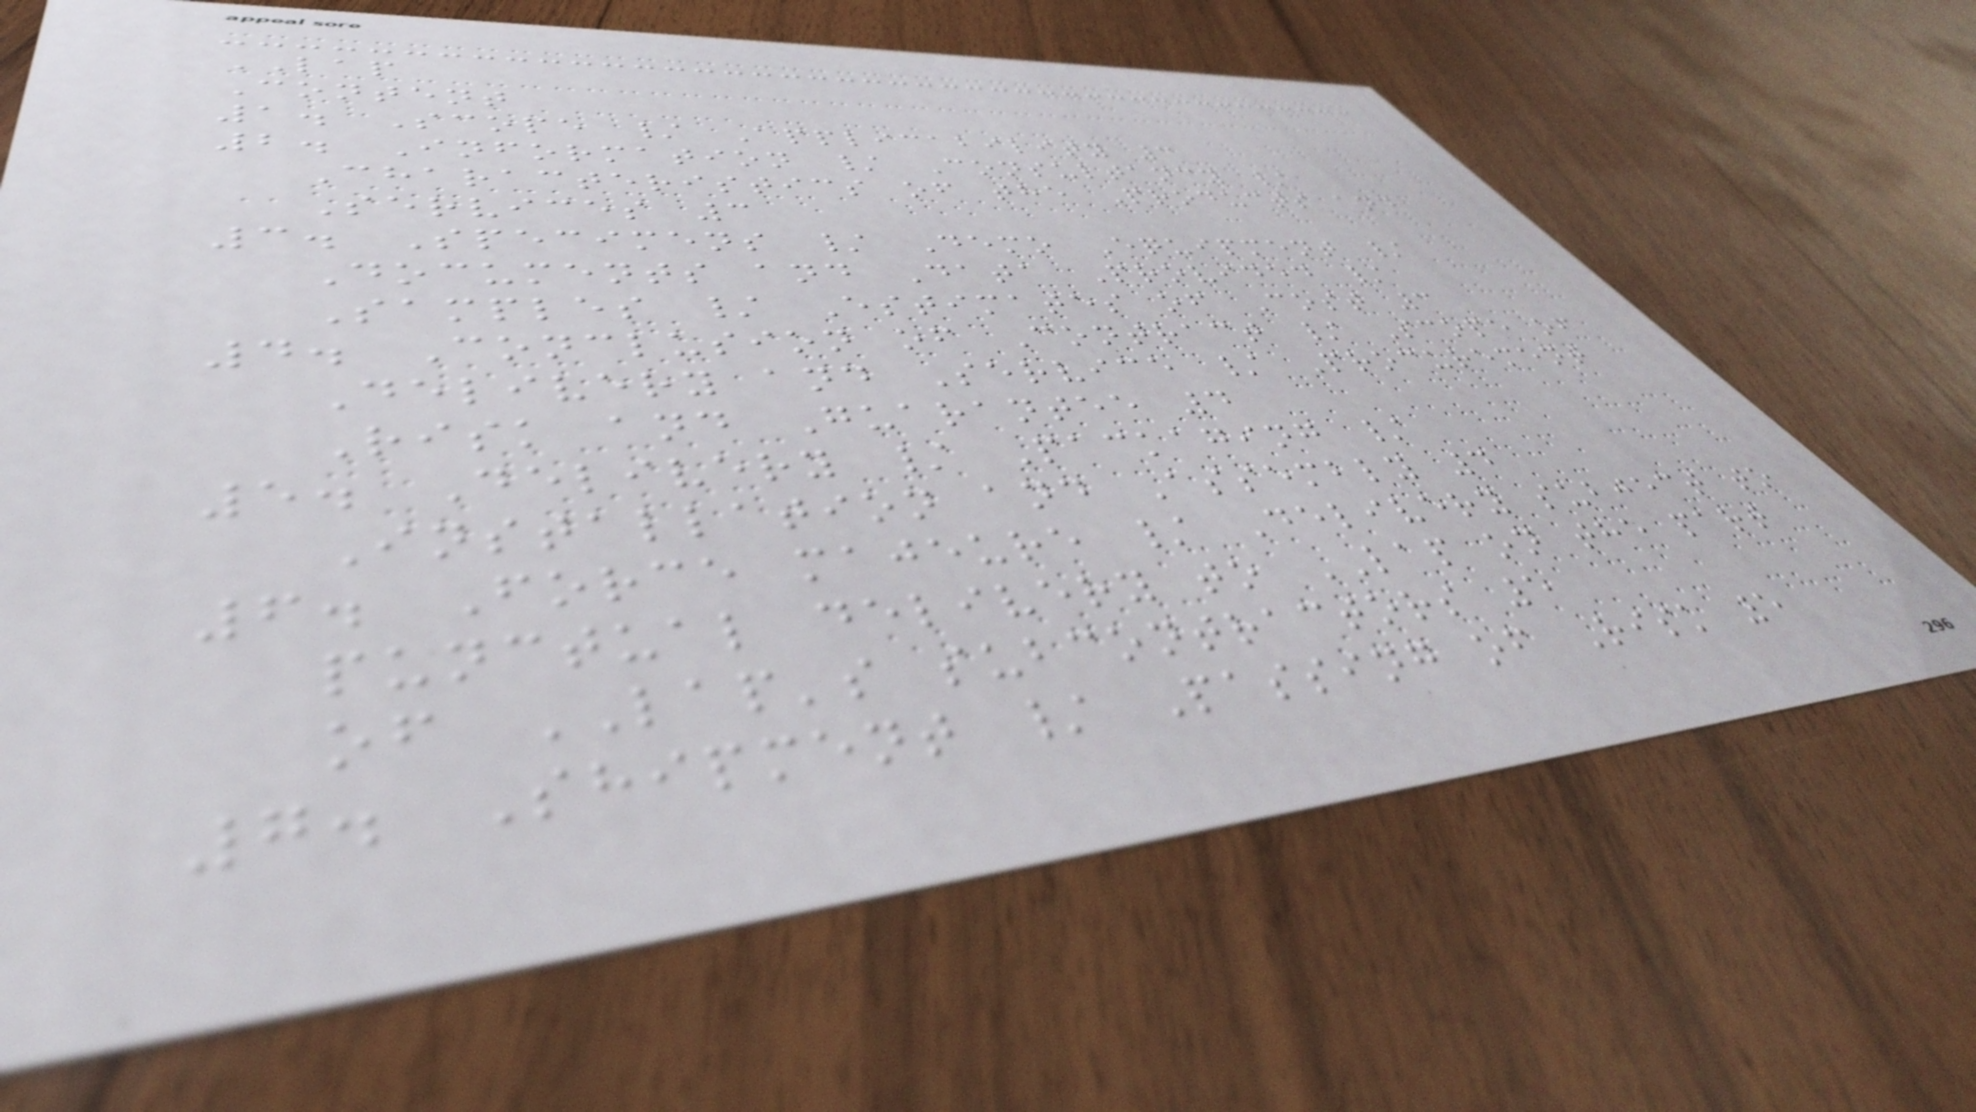LAP
Content
1. Scope / Applicability 3
2. Information / Consultancy /
Characteristics of the Products and
Services 3
3. Specimens / Demo Equipment /
Documents and Data Provided /
Samples / Estimates of Cost 3
4. Conclusion of Contract / Scope of
Delivery and Service / Procurement
Risk and Guarantee 4
5. Delivery / Packaging /
Installation and Assembly 4
6. Force majeure / Delivery subject to
punctual delivery to LAP on the part
of LAP's subcontractors 5
7. Shipment / Passing of Risk 5
